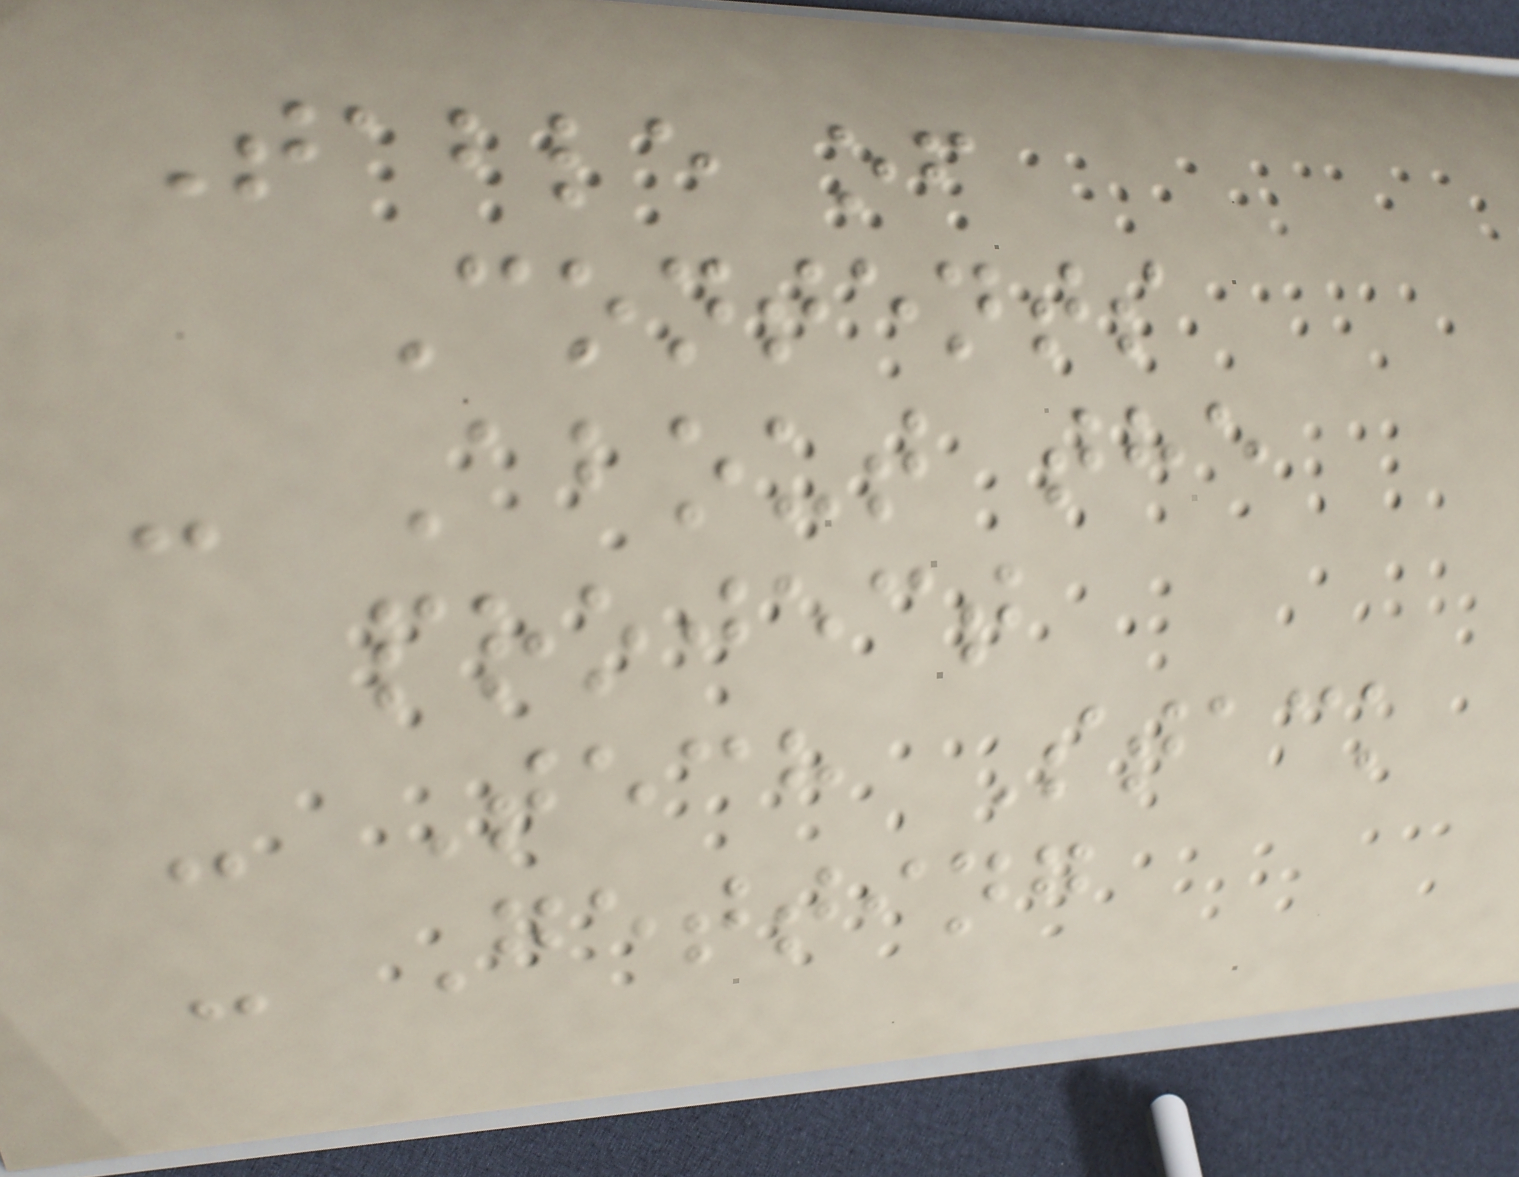Table of
Contents
- About the
project
- Tech Stack
- Getting
